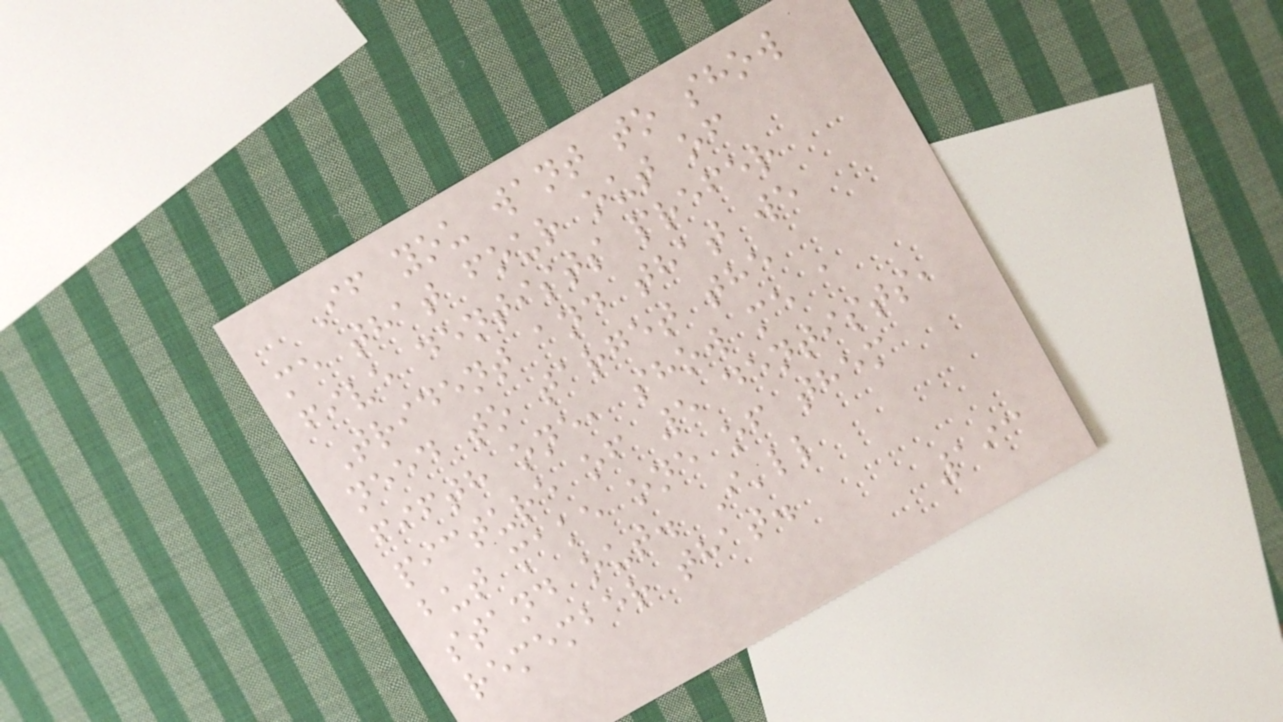If you want to show
me that four out of
five dentists prefer
Trident and that we
need to target the
fifth one, show me a
picture of 5 dentists,
but make one of them
stand out. I'll
remember that.
193
